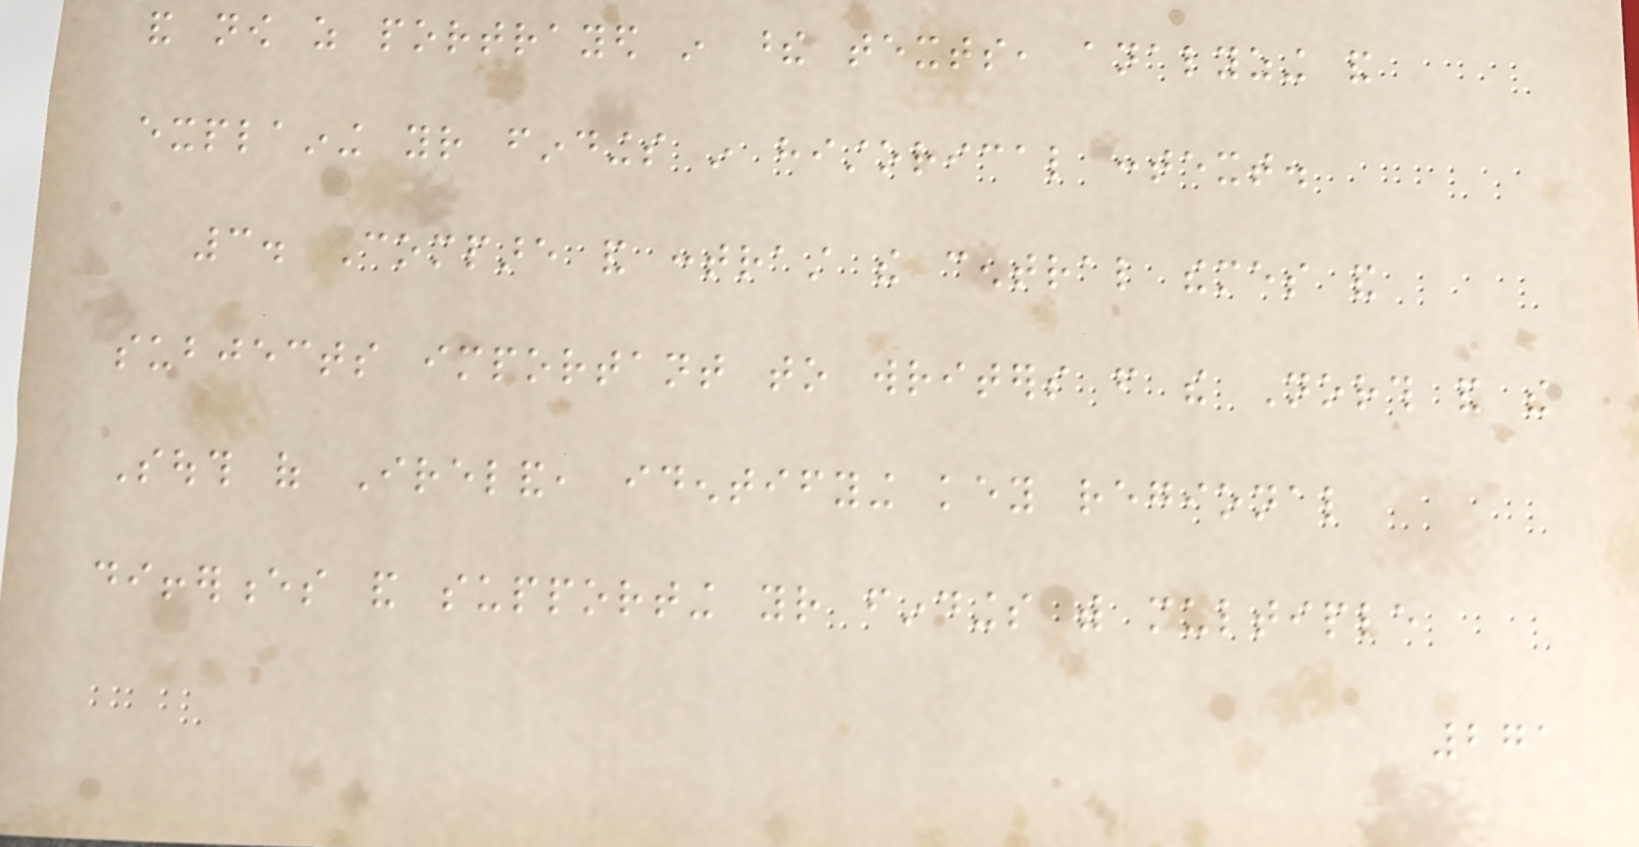and now as portrayed in these texts, analyzing and
explaining your findings in historical context.
3. Compare and contrast the central themes and
subjects important to writers from the North and the
South of Ireland, identifying key regional
differences and supporting your findings with multiple
271
